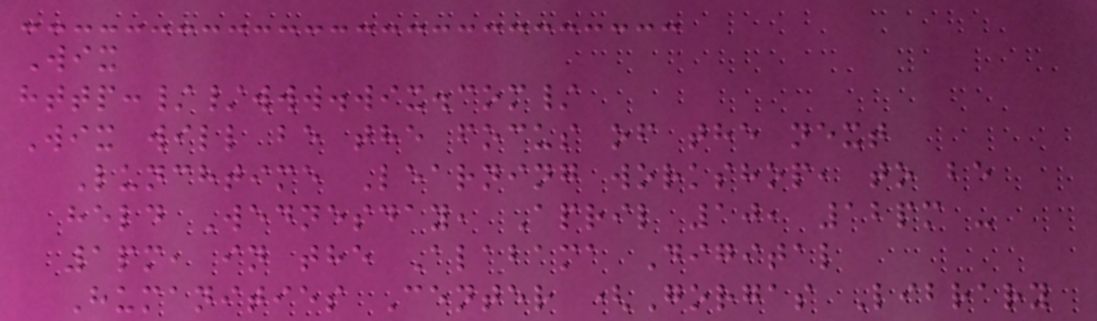Wix
http://www.wix.com/
Wix will be the focus of the next
Lunchtime Learning workshop, to be
held Wednesday, April 10, 12pm -
1pm, in the Alabama Digital
Humanities Center (Gorgas Library
